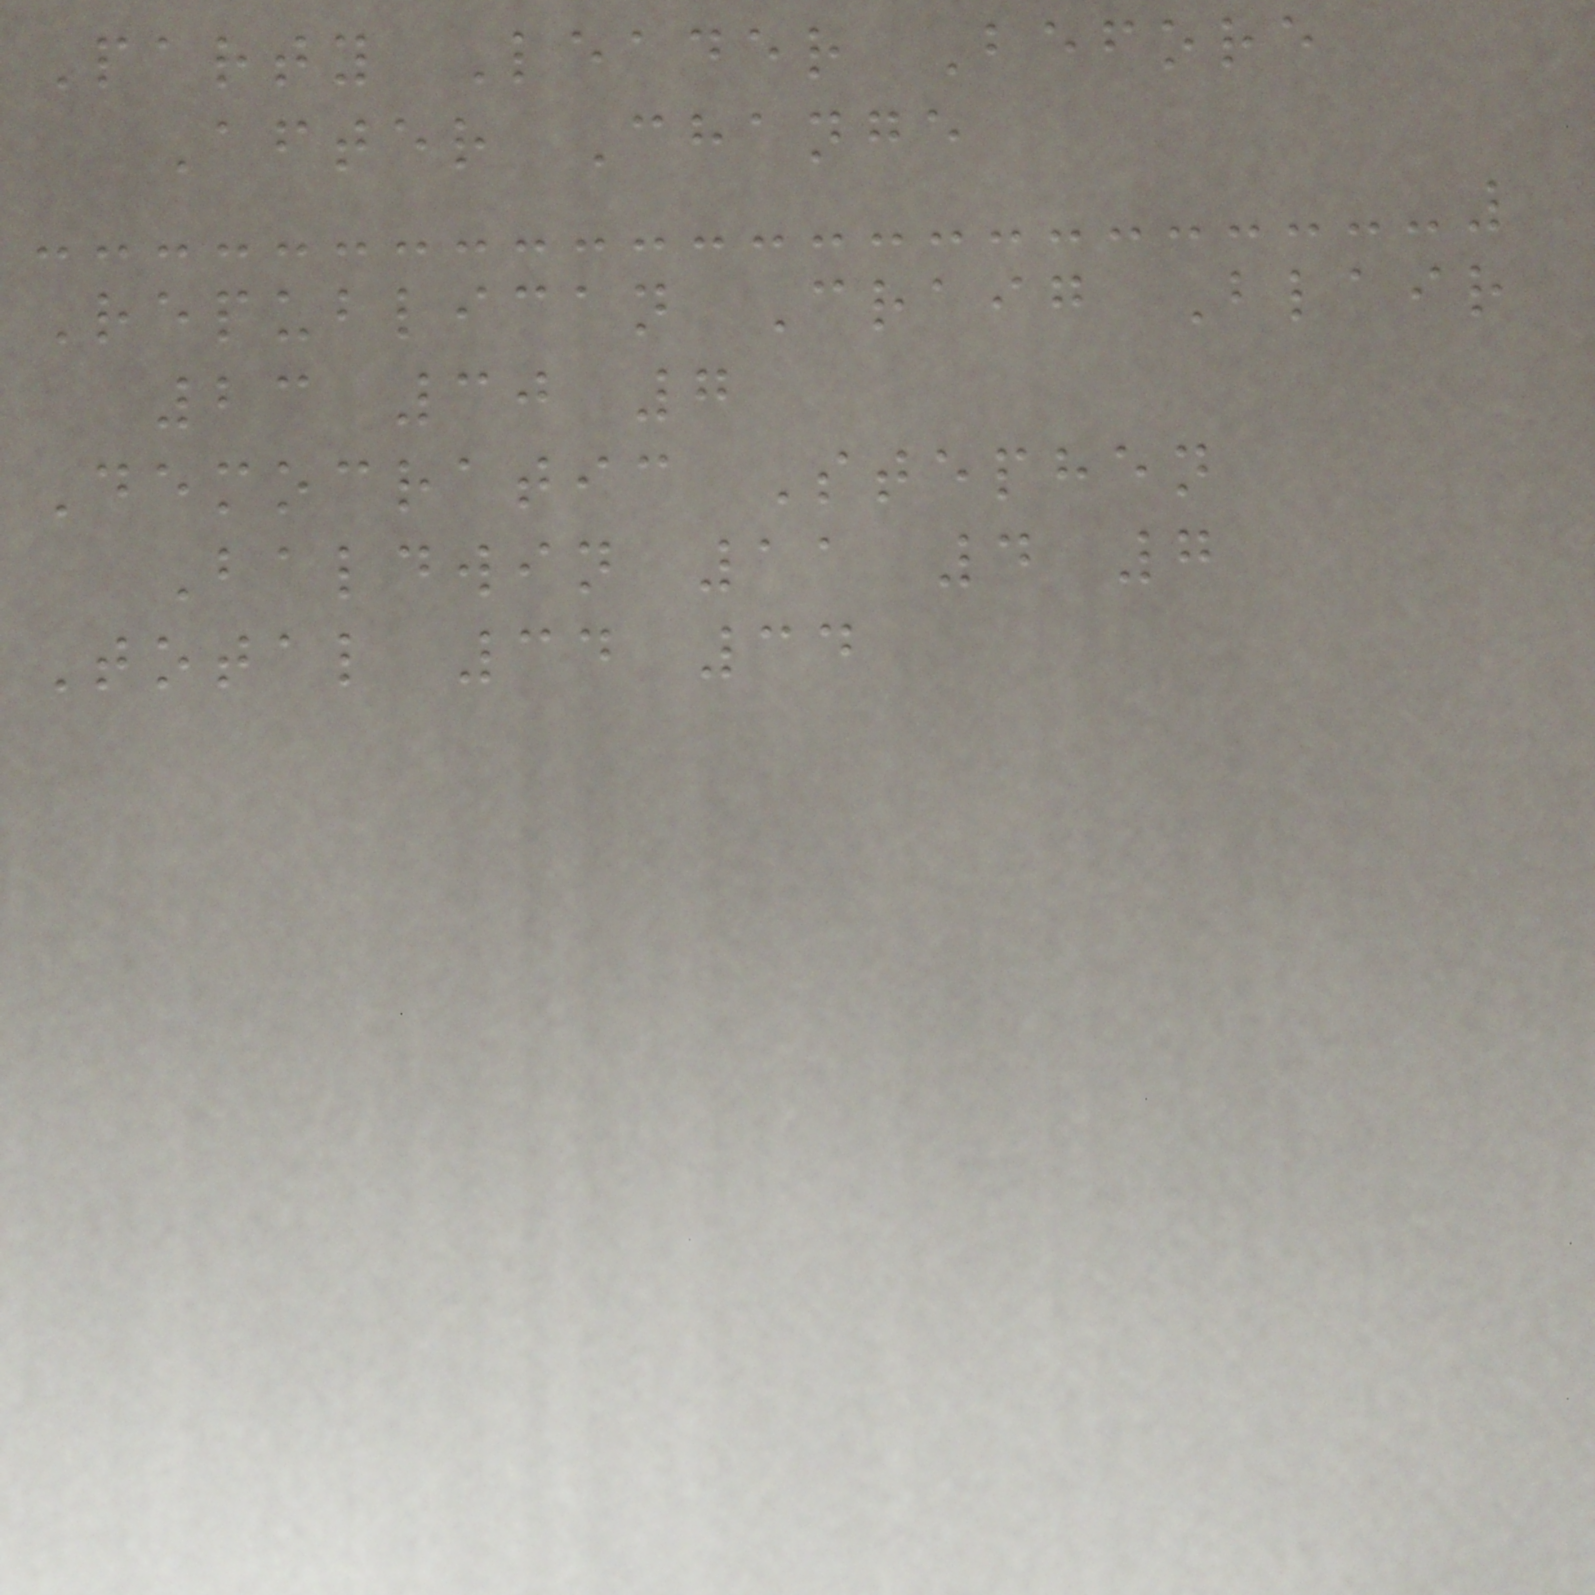Party Leader Before
After Change
Republican Craig Blair
23 30 7
Democratic Stephen
Baldwin 11 4 7
Total 34 34
